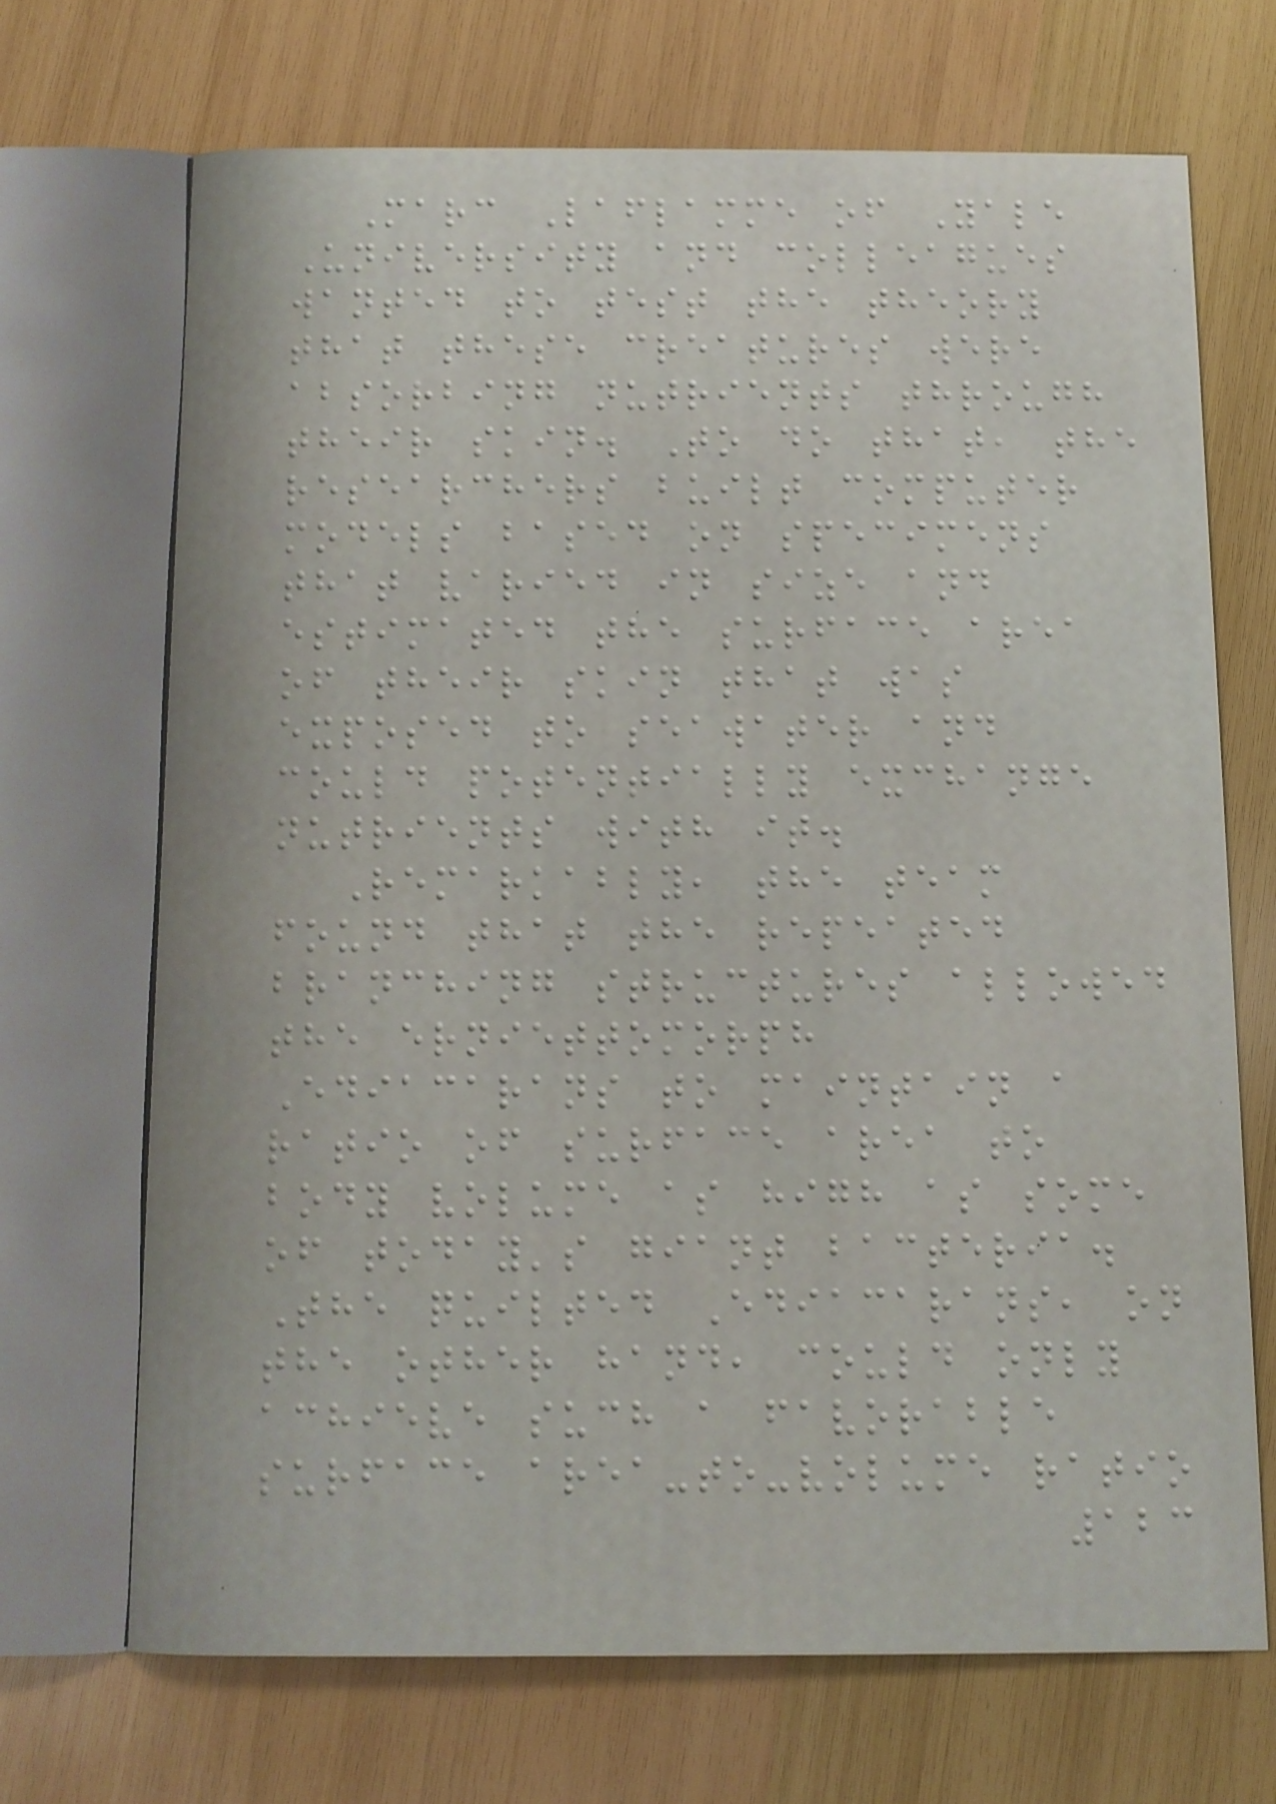Marc Laflamme of Yale
University and colleagues
wanted to test the theory
that these creatures were
absorbing nutrients through
their skin. To do that, the
researchers built computer
models based on specimens
that varied in size and
estimated the surface area
of their skin that was
exposed to seawater and
could potentially exchange
nutrients with it.
Remarkably, the team
found that the repeated
branching structures allowed
the erniettomorph
Ediacarans to maintain a
ratio of surface area to
body volume as high as some
of today's giant bacteria.
The quilted Ediacarans, on
the other hand, could only
achieve such a favorable
surface area-to-volume ratio
123
